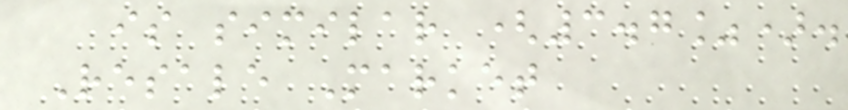is similar (3.7%).
Resale Market
